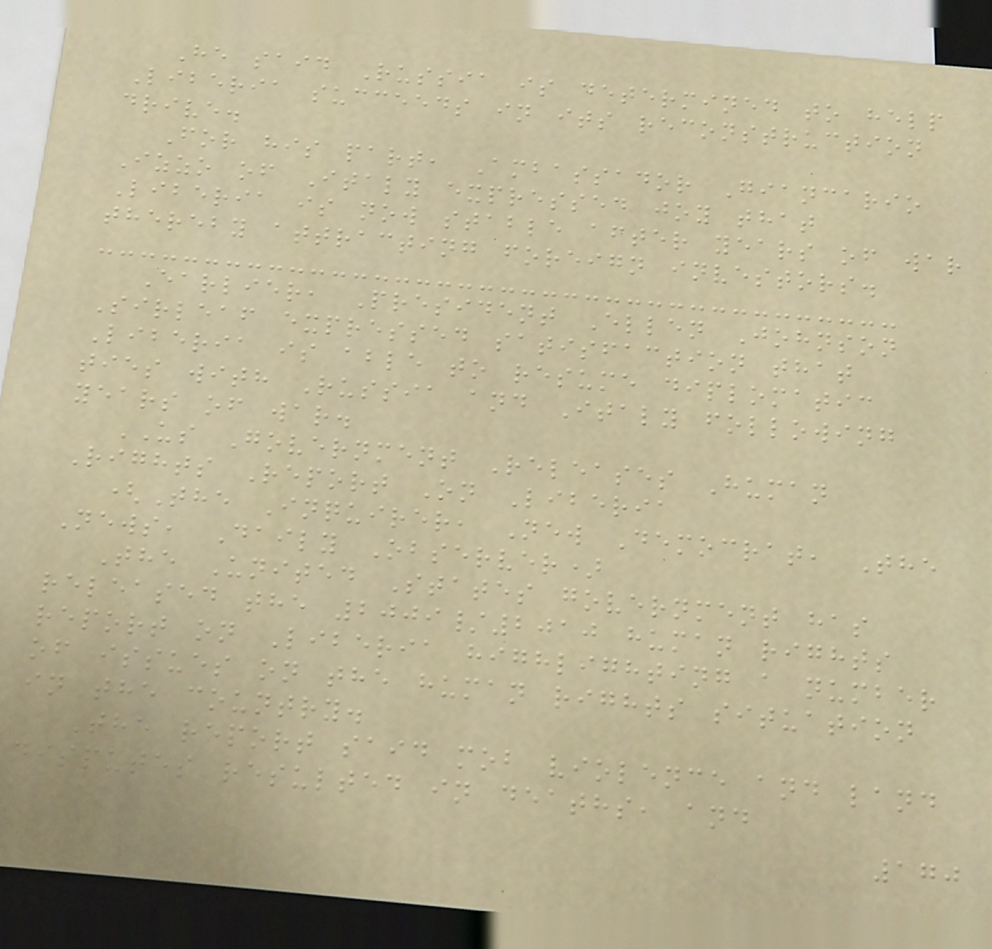He said Russia is determined to help
Liberia succeeds in its reconstruction
drive.
For his part, Ambassador Giancario
Izzo of Italy expressed joy that
Liberia is now stable after years of war
thereby attracting foreign investors.
Earlier, President Ellen Johnson
Sirleaf expressed satisfaction that
Liberia is able to resume diplomatic
ties with Russia and Italy following
years of war.
US Government Releases Human
Rights Report On Liberia
(The Inquirer, New Democrat, The
News, Daily Observer)
The United States government has
released the 2009/2010 human rights
report on Liberia highlighting a number
of issues on the human rights situation
in the country.
The report said mob violence and land
disputes resulted in deaths, and
170
